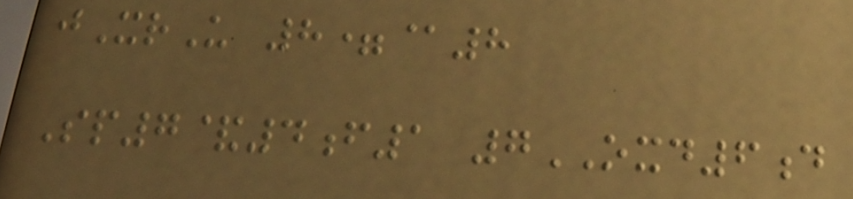jXrU 8=@8
Sp7&4f1 7OXD6d
